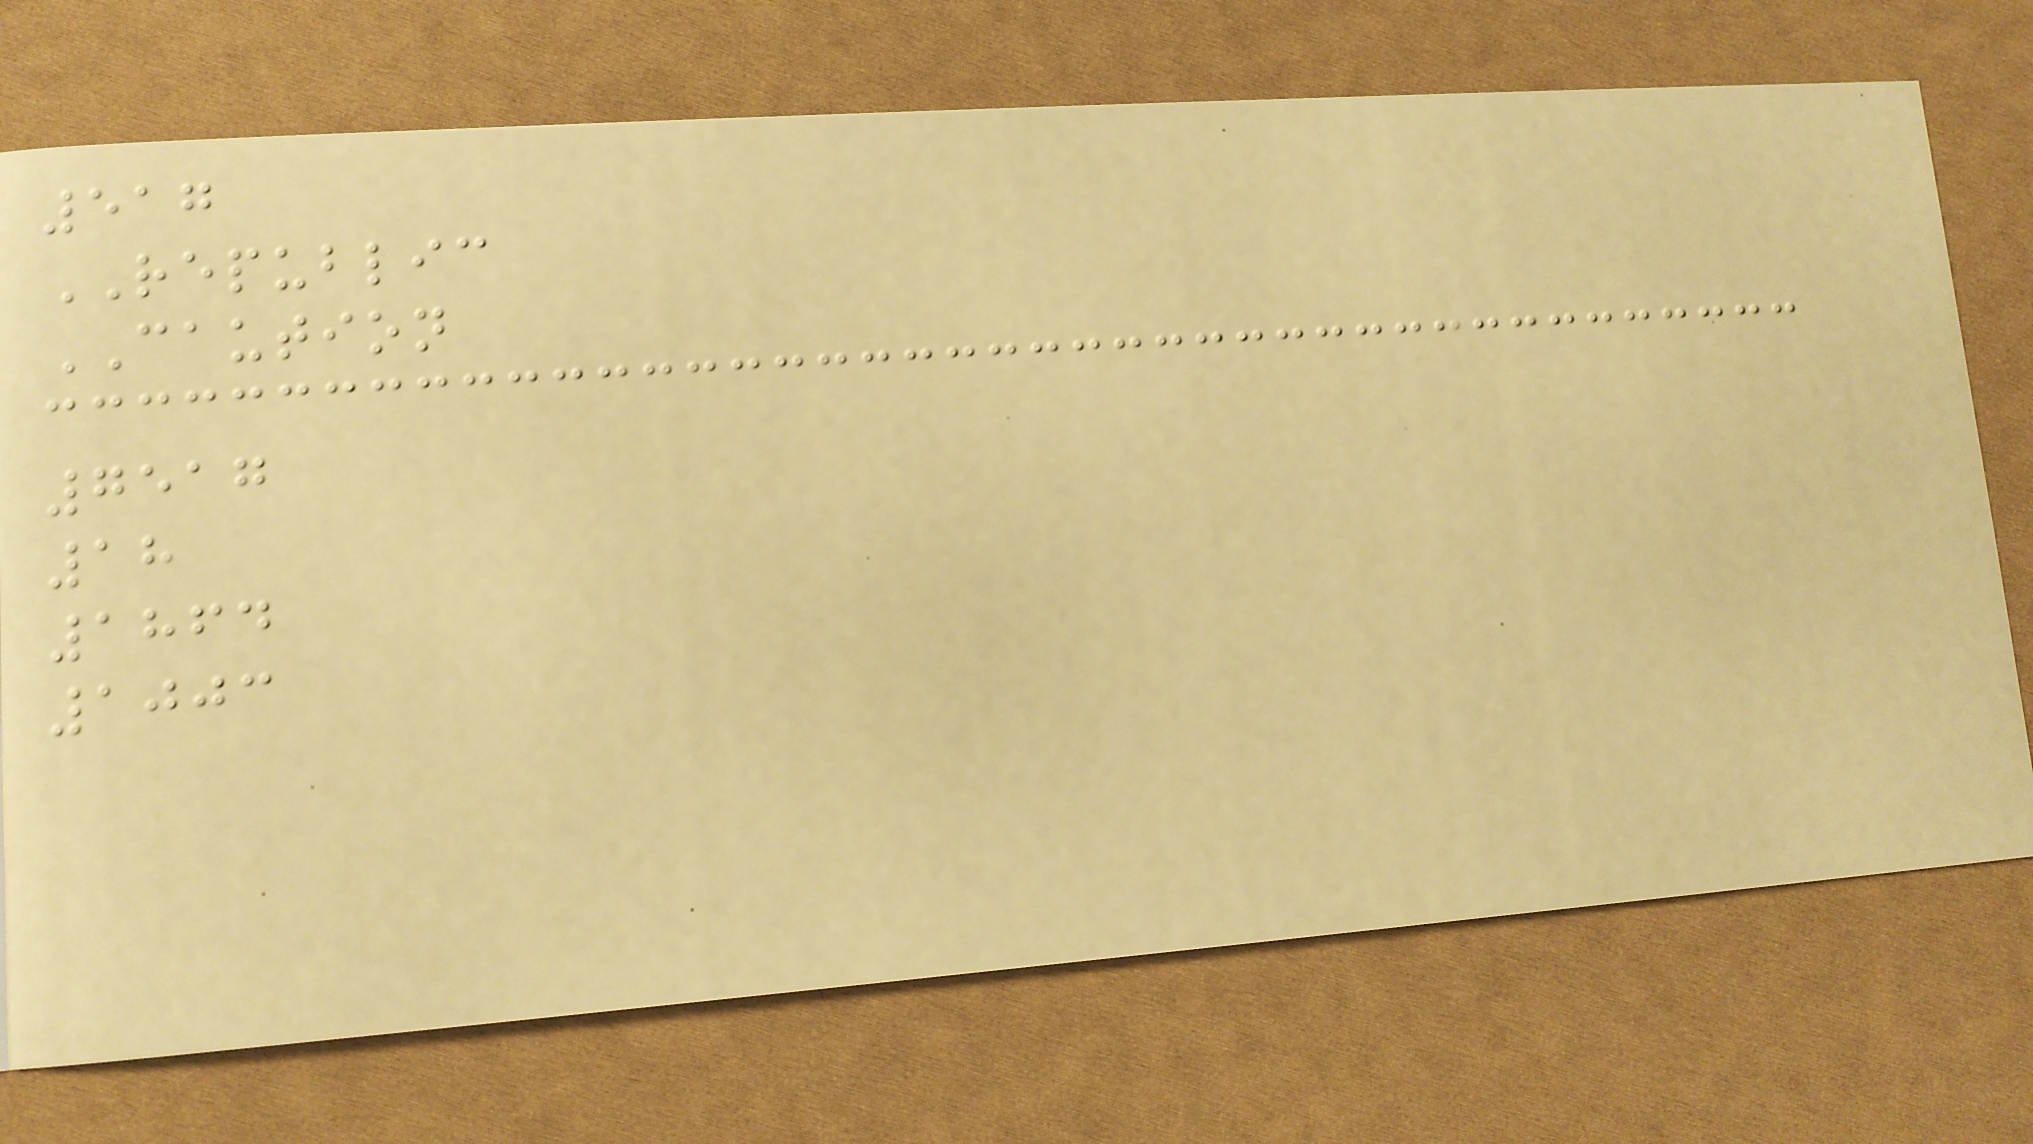517
REPUBLIC
CAUTION
7517
18
1864
1003
